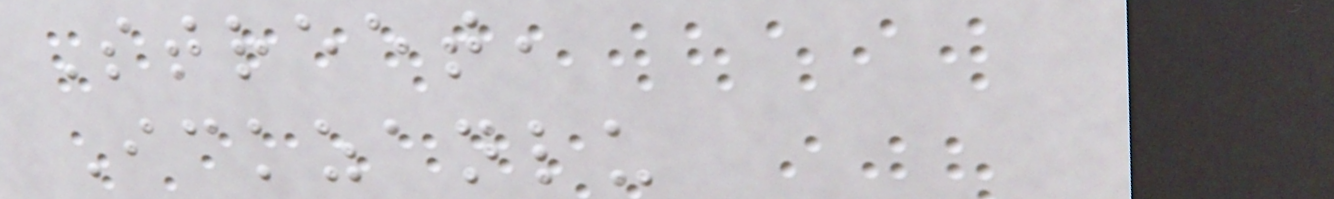Street,
Ickzanlu
